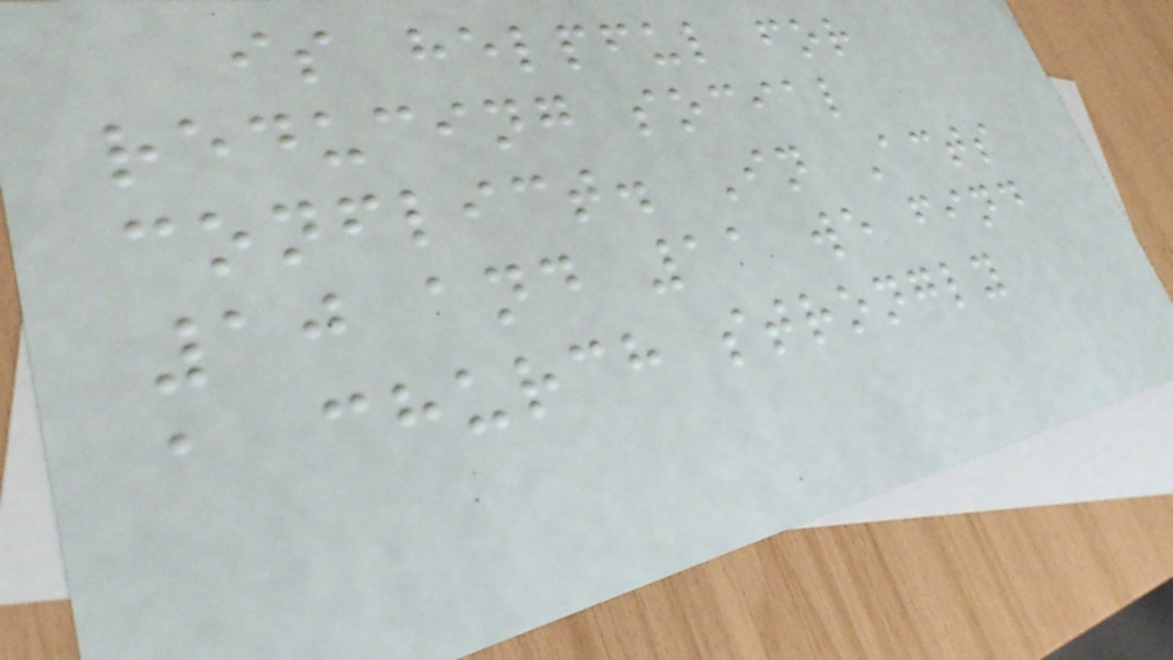is helpful for
reducing social
conflict. In Acts
10 and 11 we find
a church strongly
